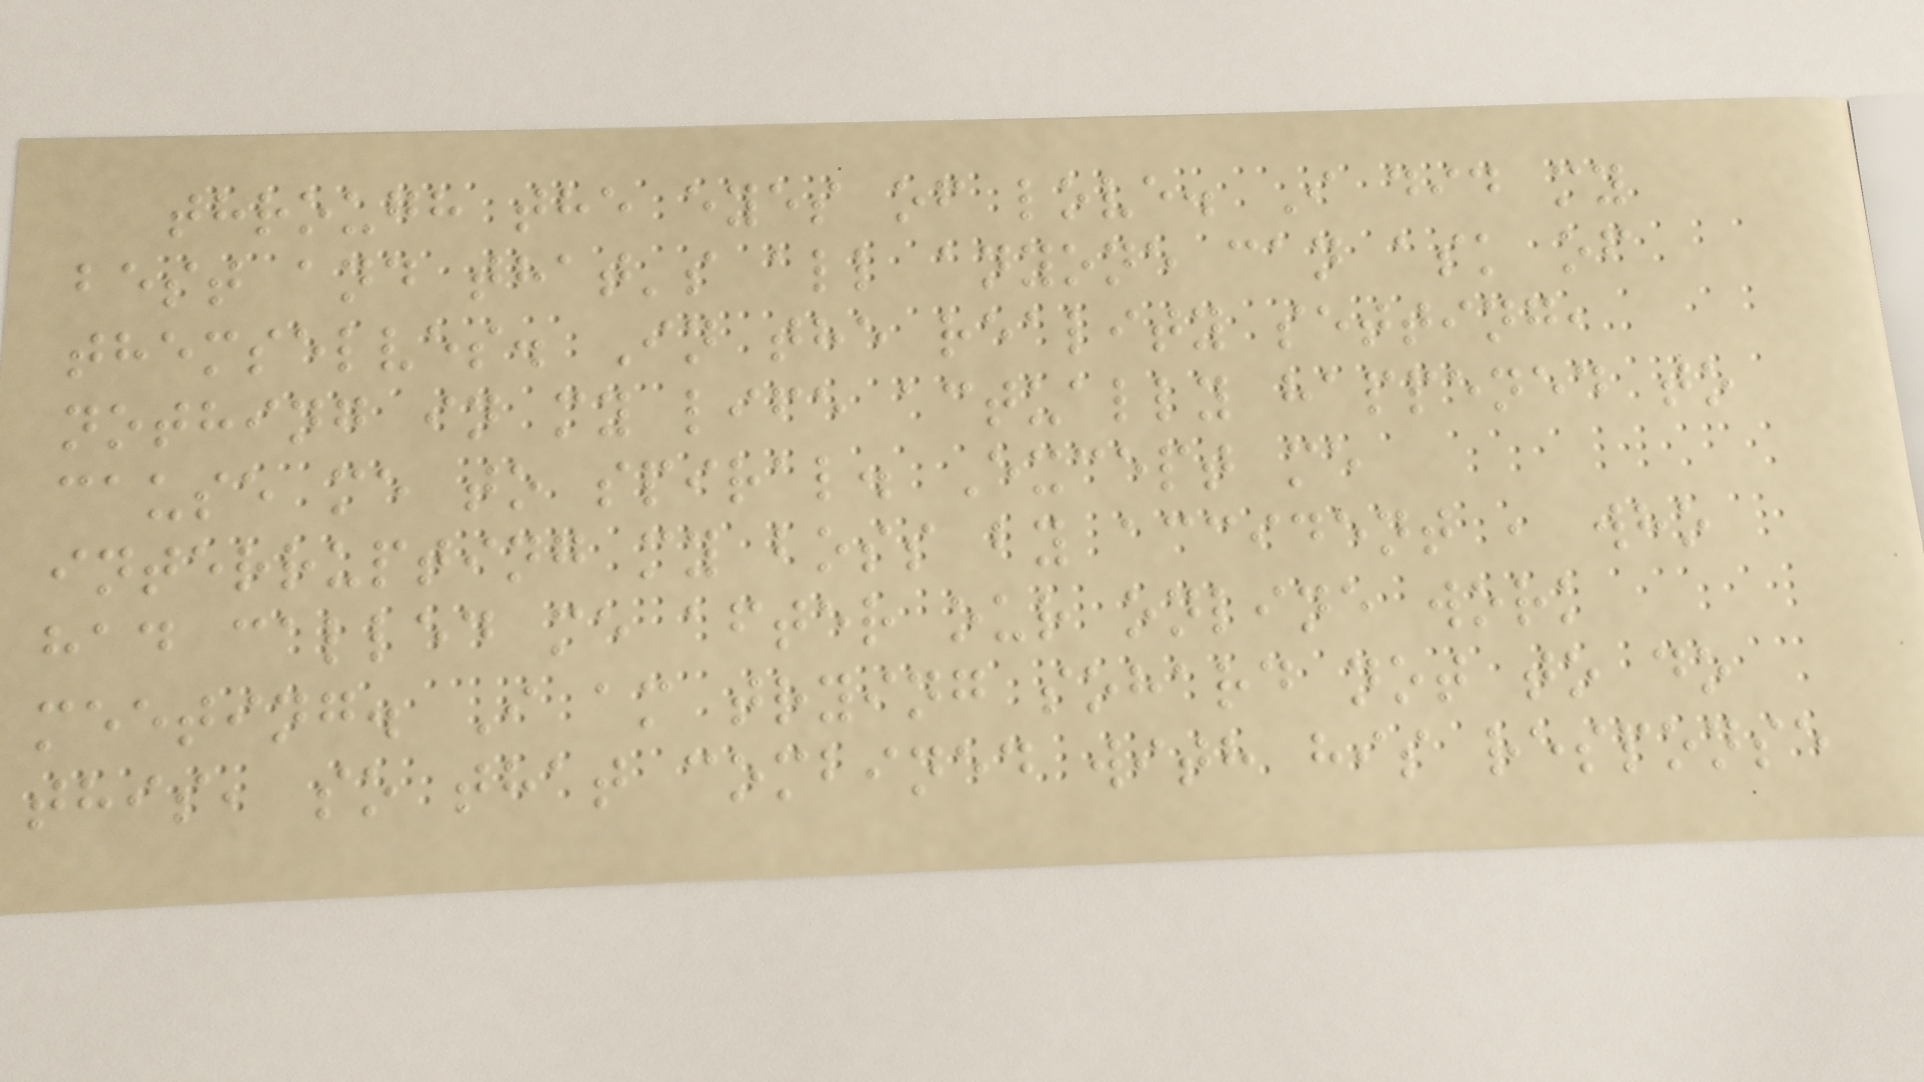through the eyes of love. I did my
best and that's all anyone can ask of
themselves. In the reality setting,
nothing in my life actually happened to
cause me to spiral. Except me
interrupting my boss by accident , who
had called me after our online work
meeting. I am trying sohard not to do
this, so that combined with his response
